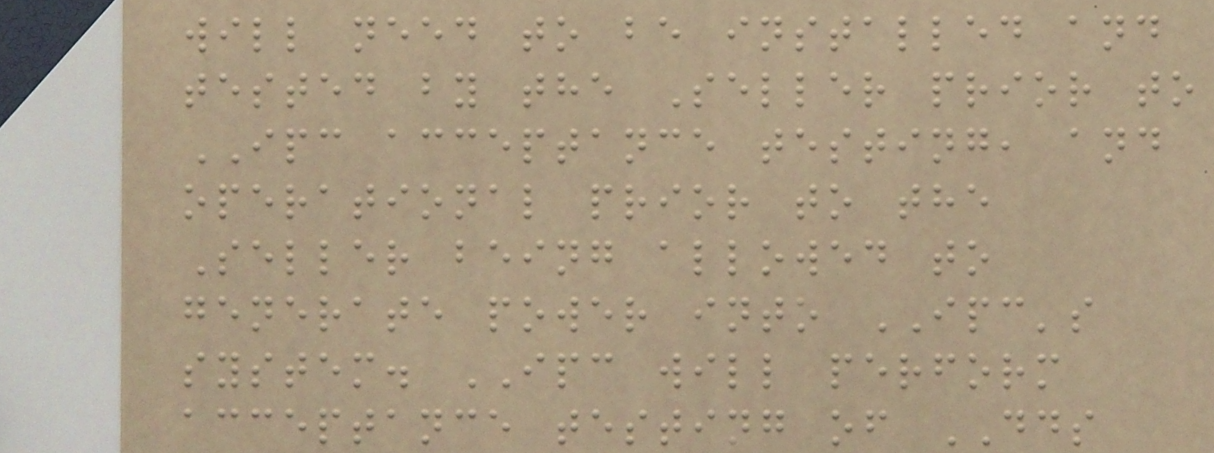will need to be installed and
tested by the Seller prior to
IPC acceptance testing, and
operational prior to the
Seller being allowed to
generate power into IPC's
system. IPC will perform
acceptance testing of DDS
